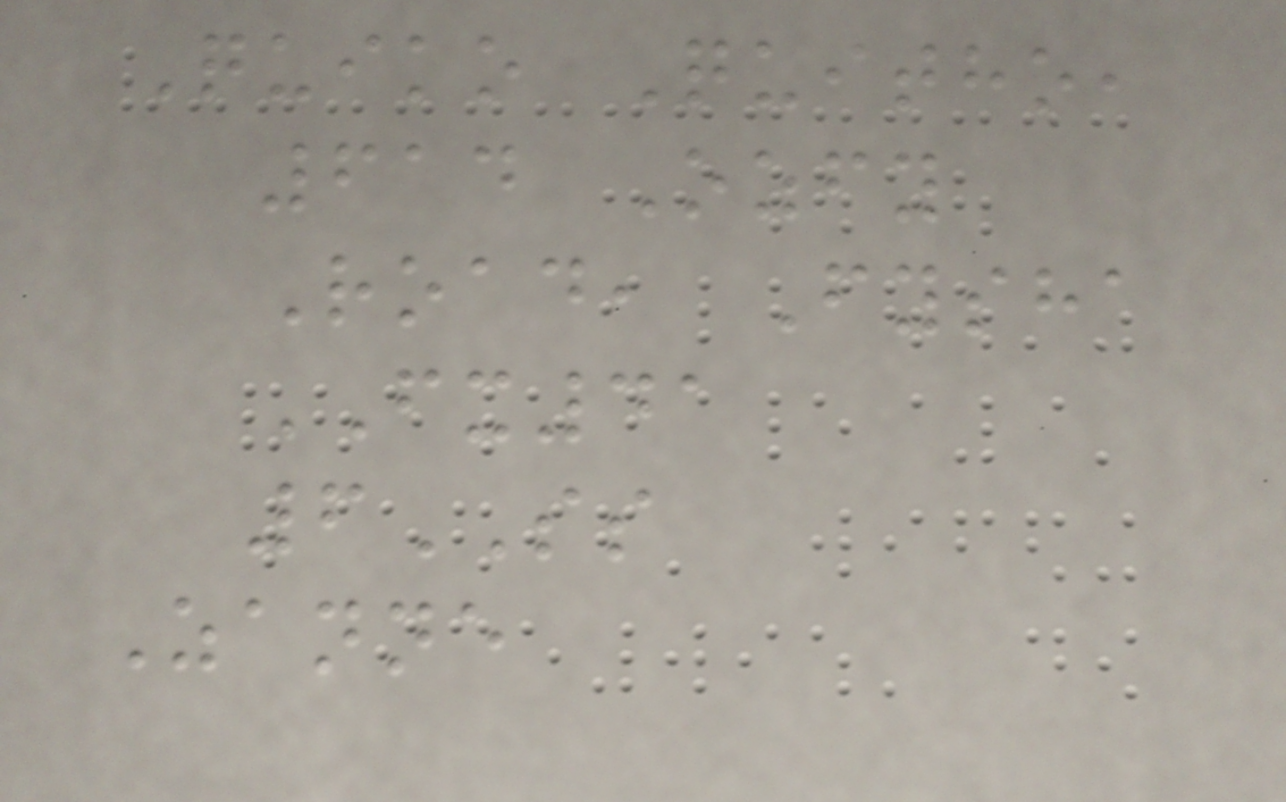Quiko Quitho,
614 Ozfy
Road, Fysha
FX41
6SS
Zanne
